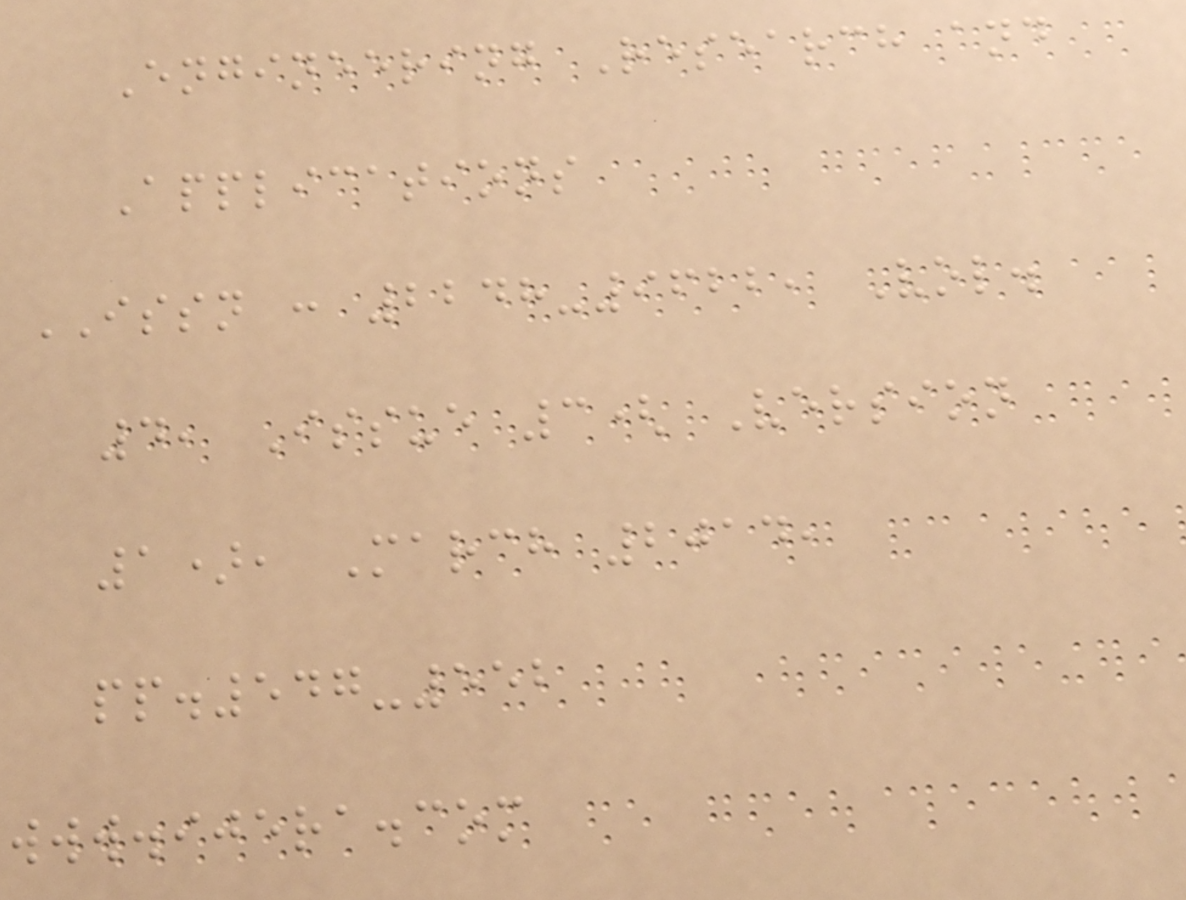Engineering Research and
Applications
ISSN : 2248-9622, Vol.
4, Issue 3( Version
1), March 2014,
pp.547-552
www.ijera.com
